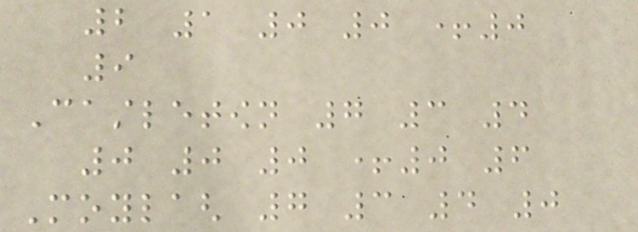2 1 0 0 +0
9
Castletown 7 3 4
0 0 0 +0 6
Moylagh 7 3 4 0
